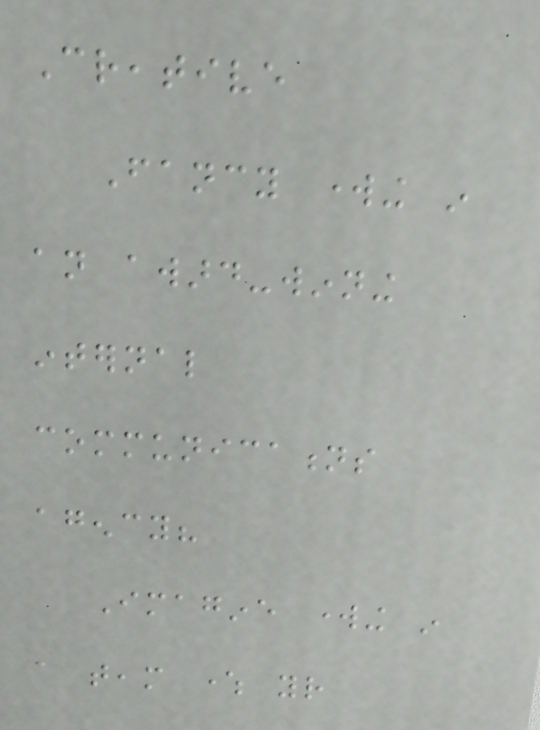Creative
Fancy working in
an award-winning
internal
communications
agency?
Imagine working in
a team where your
